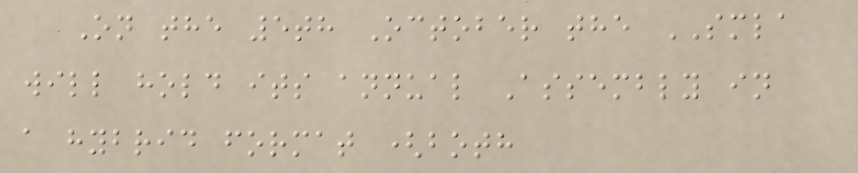On the 5th October the SMLA
will hold its annual Assembly in
a hybrid format (both
